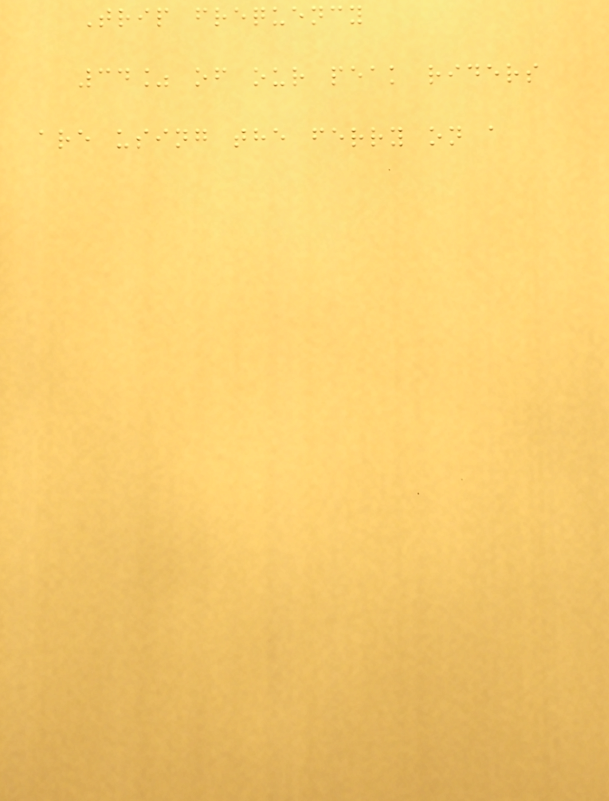Trip frequency
34% of our peak riders
are using the ferry on a
